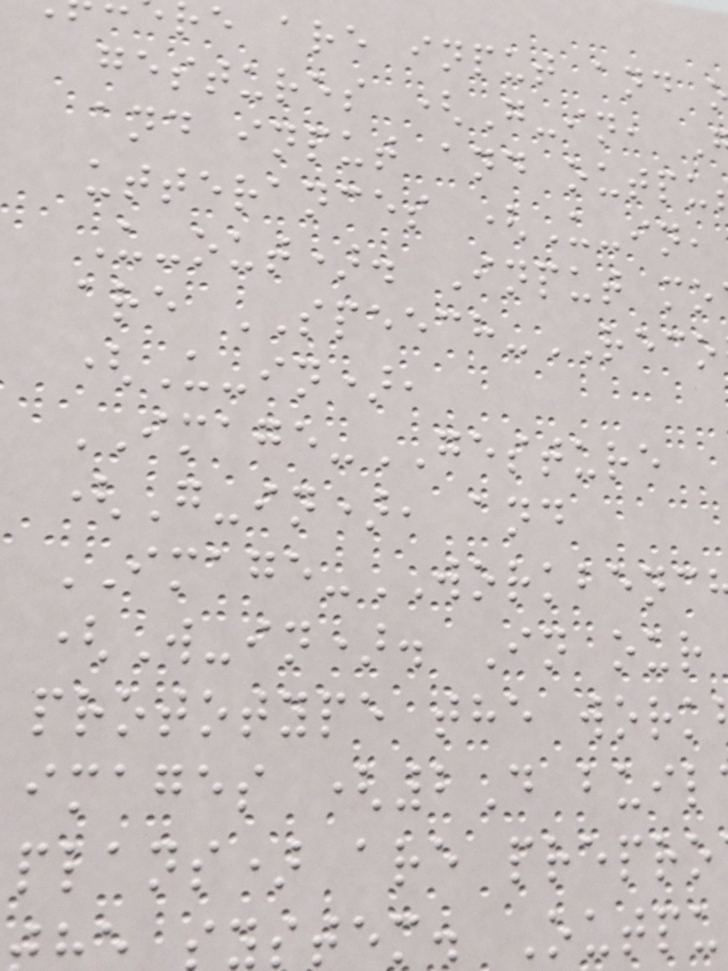e are input and
gestures (G-in,
and input and outpu
utterances (U-in,
U-out). Input mo
are SPEECH-RECO
(U-in),
IMAGE-GESTURE
(G-in), and
IMAGE-WORKBENC
(W-in). In our
prototype the work
images (2D buil
plans) are prepro
ystem. Outpu
